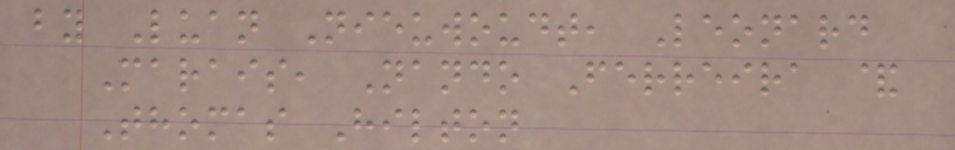by Luan Nieuwoudt, Leonard
Marais, Nando Ferreira &
Thomas Hilton
